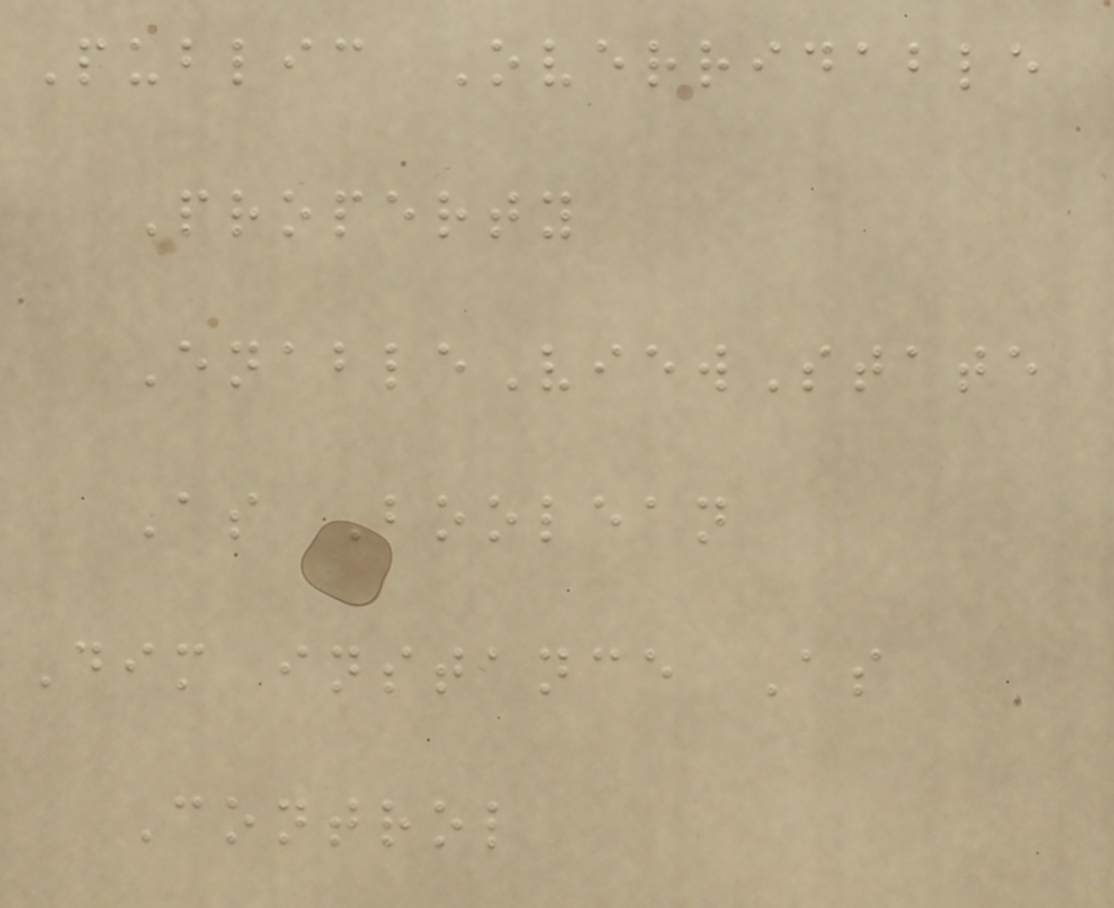Public Overridable
Property
EnableViewState
As Boolean
Dim instance As
Control
